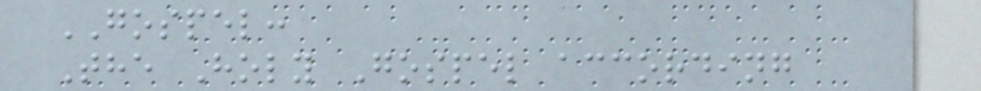GOSPEL:
The Holy Gospel according
